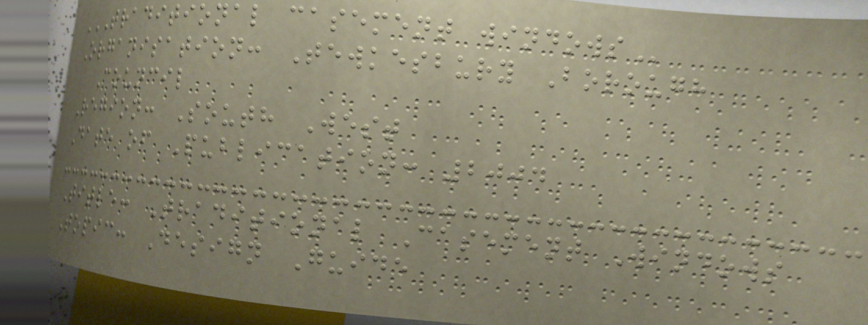TRADITIONAL CASEMENT WINDOWS
Organisation: Tewkesbury Borough
Council
Region: South West
Date of Publication: 2004
Title: Traditional Casement Windows
Topic: Design Guide
